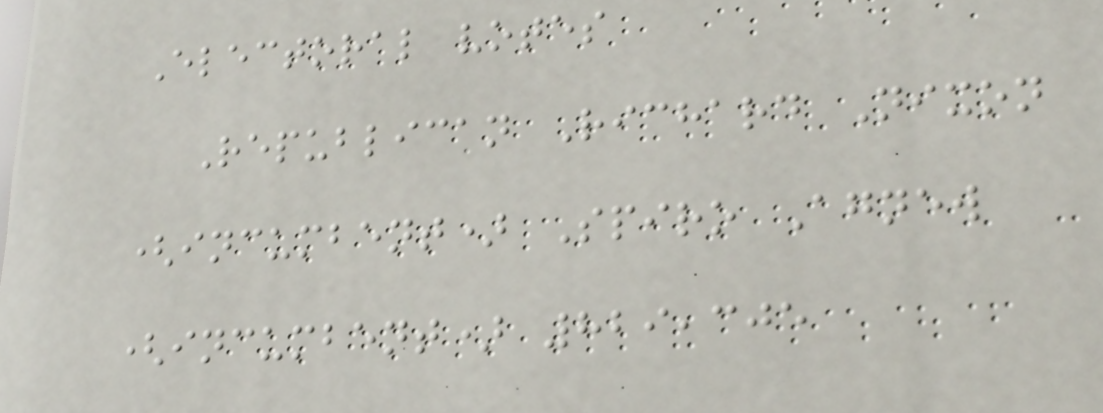Electoral votes
Republican Richard Nixon
(incumbent) Spiro Agnew
(incumbent) 829,305
